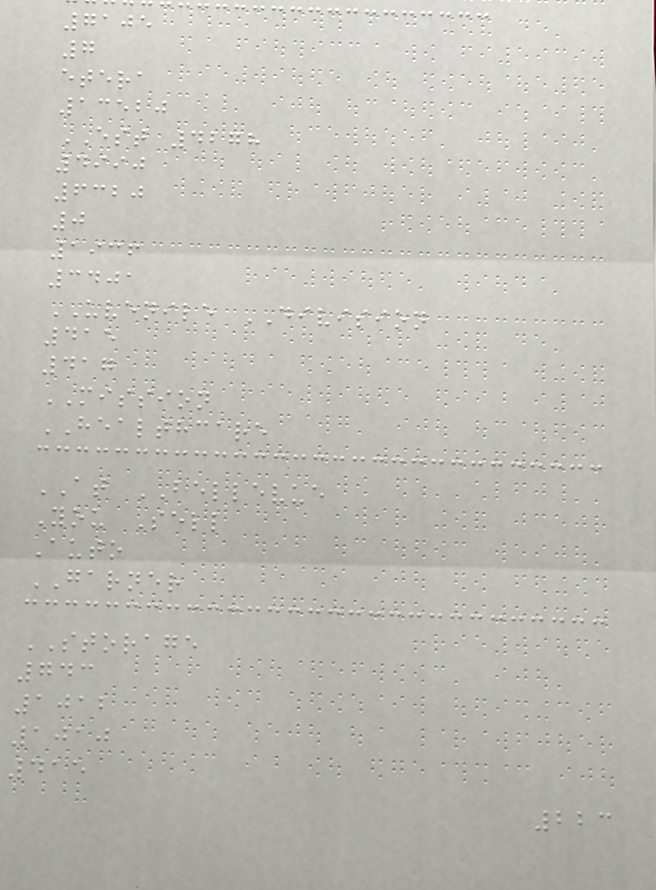7105
7
etera
13520
EST 4278
4990
6320
0
1936
3401
UVENILE DIVISION
415
417
MISSION
HEALTHCARE
AT BELLEVUE
You Sell
Auto
GARNER
STORAGE
743
1012
1010
415
223
